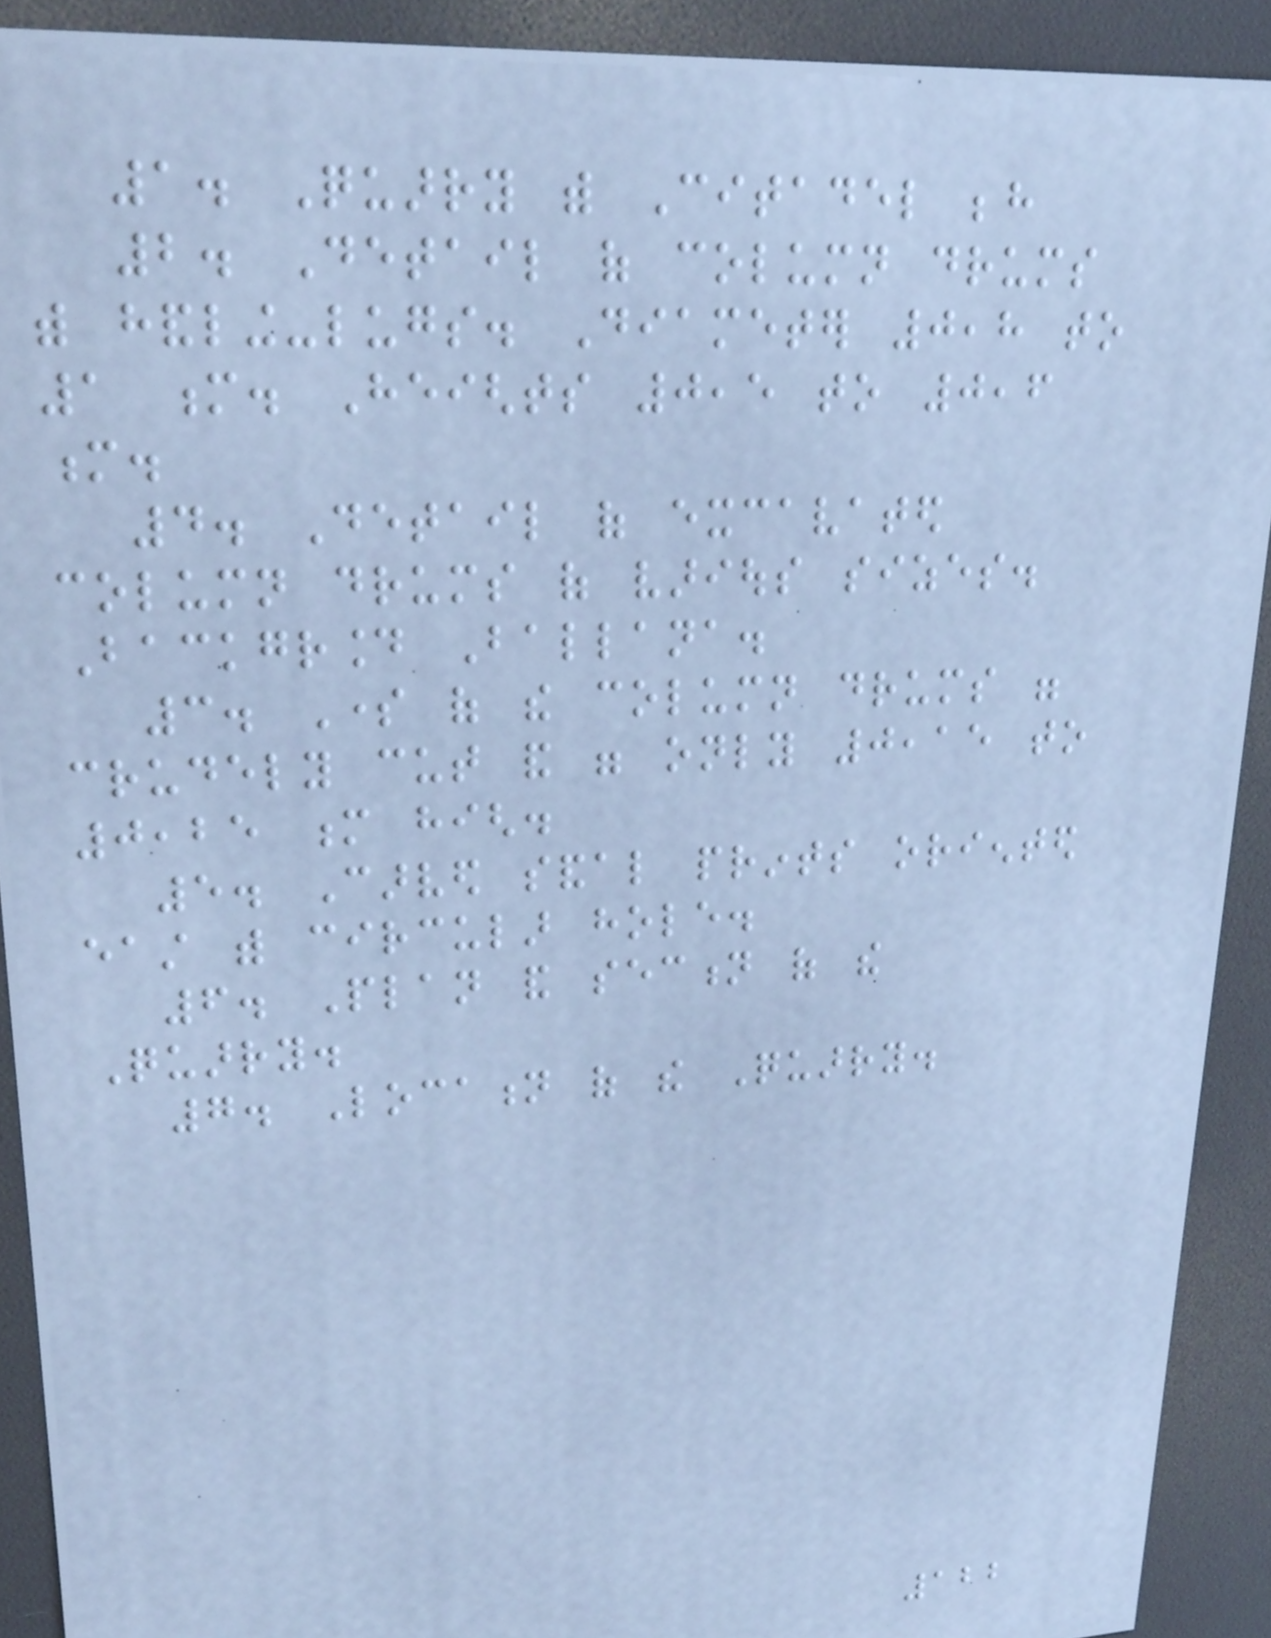1. Quarry with Citadel behind
2. Detail of column drums
with handling-lugs. Diameter 0,8 to
1 m. Heights 0,5 to 0,6
m.
4. Detail of excavated
column drums of various sizes.
Background Ballana.
3. Some of the column drums were
crudely cut and were only 0,15 to
0,25 m high.
5. Carved sandal prints oriented
east with circular hole.
6. Plan and section of the
Quarry.
7. Location of the Quarry.
122
